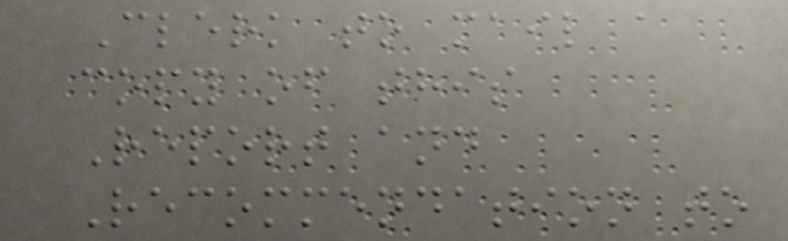Clerk to mail a
copy of this
Report and
Recommendation to
